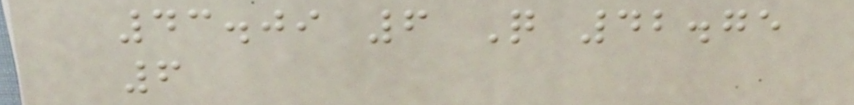43.09 6 Q 42.75
6
